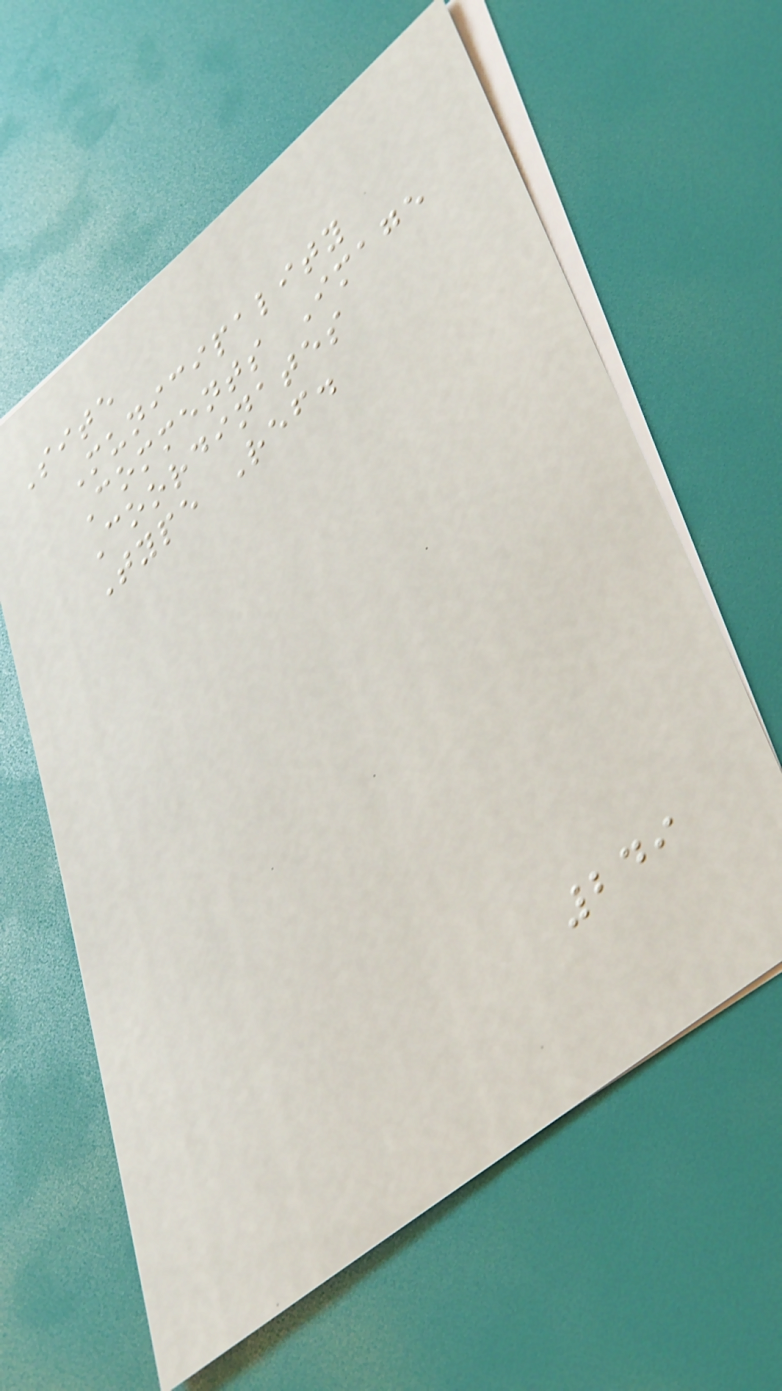Site
Municipality
Comments Image
Coordinates
Type Ref.
249
